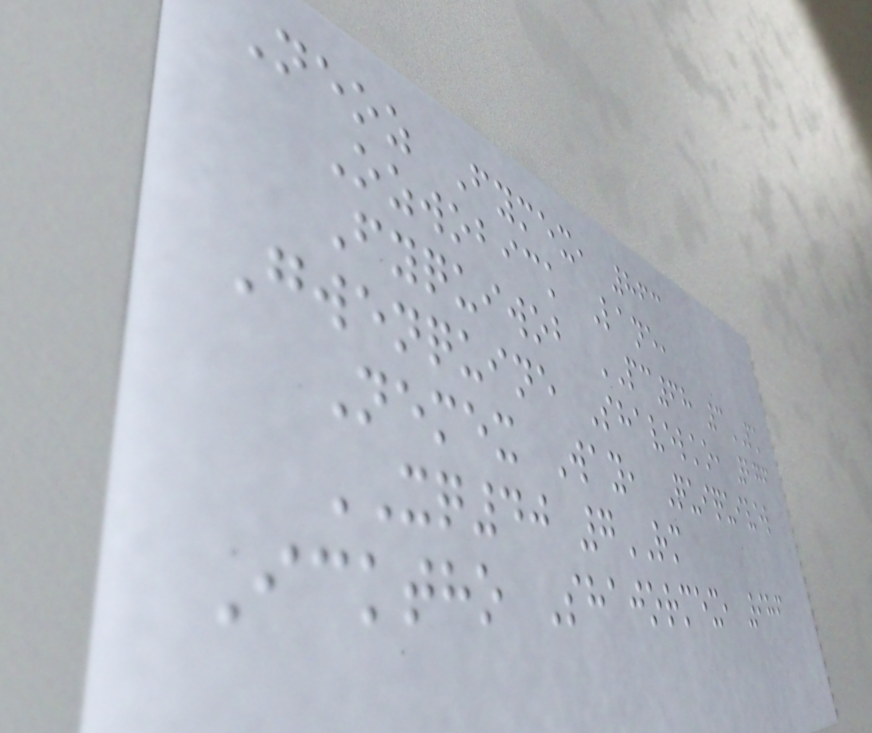Neoz Fymex, 863
Ozwobick Lane,
Fyquiwob PC68 3PK
Gwenquine Shavelko, 276
Nemex Way, Quiquivel
XQ40 7RM
Icktho Shajormex, 986
